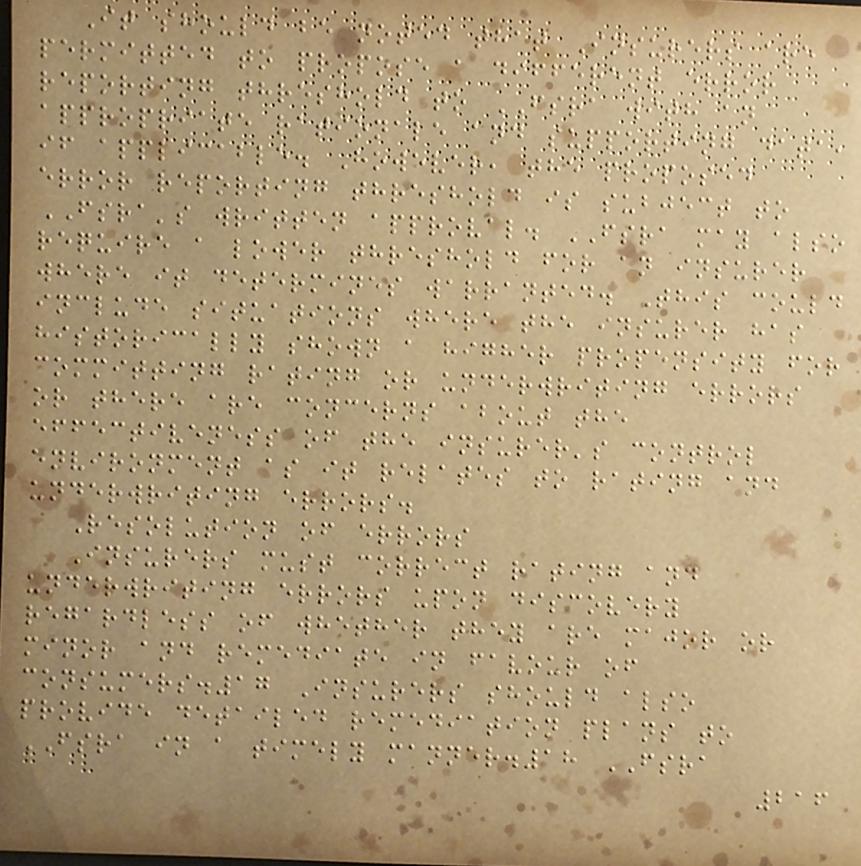It should be noted that Insurers are
permitted to propose a different error
reporting threshold to FSRA with an
appropriate rationale and supporting data,
if applicable. However, the proposed
error reporting threshold is subject to
FSRA's written approval. FSRA may also
require a lower threshold for an insurer
where it determines warranted. This could
include situations where the insurer has
historically shown a higher propensity for
committing rating or underwriting errors
or there are concerns about the
effectiveness of the insurer's control
environment as it relates to rating and
underwriting errors.
Resolution of errors
Insurers must correct rating and
underwriting errors upon discovery
regardless of whether they are major or
minor and remediate in favour of
consumers.17 Insurers should also
provide detailed remediation plans to
FSRA in a timely manner.18 FSRA
216
